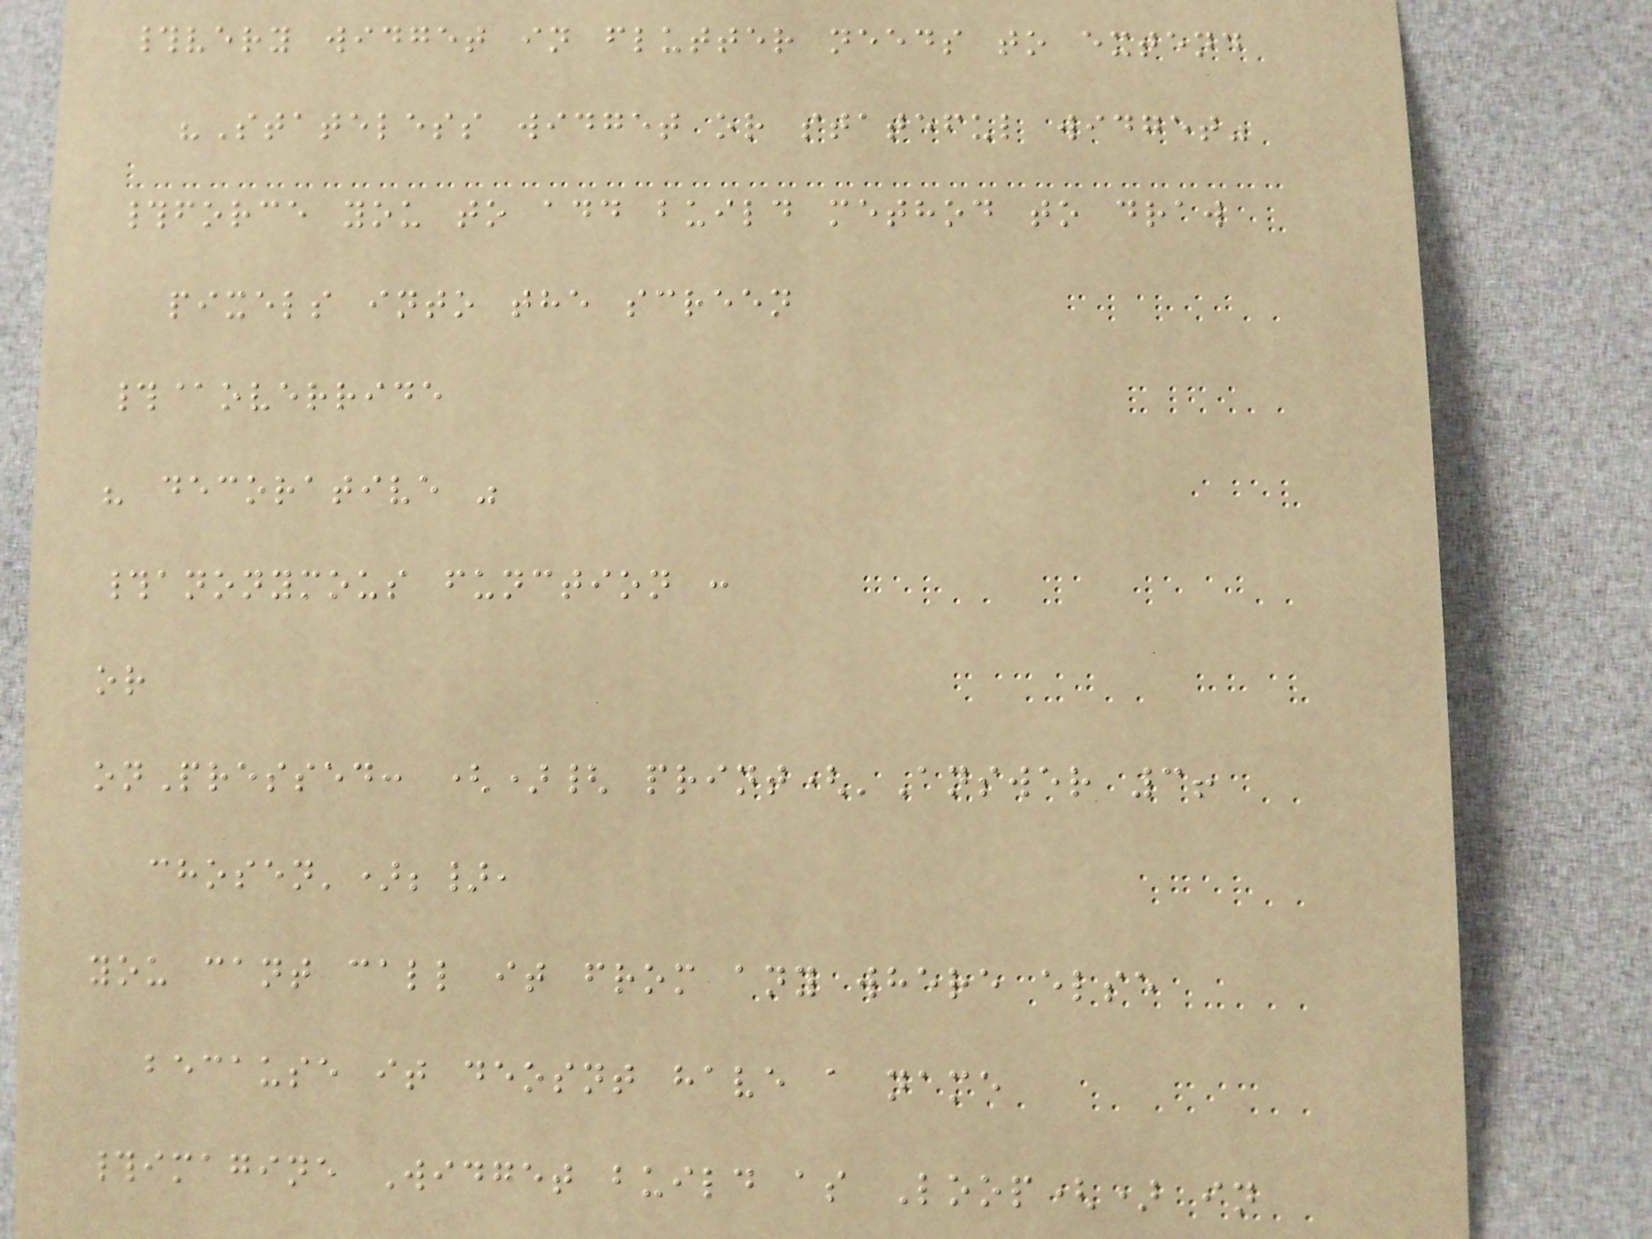#very widget in flutter needs to extend
"Stateless widget or stateful widget"
#force you to add build method to draw
pixels into the screen
#@override
" decorative "
#anonymous function :
or
onPressed: (){ print('Answer 3!
chosen');},
you cant call it from any where else
because it deosnt have a name
#imagine Widget build as Loop() in
